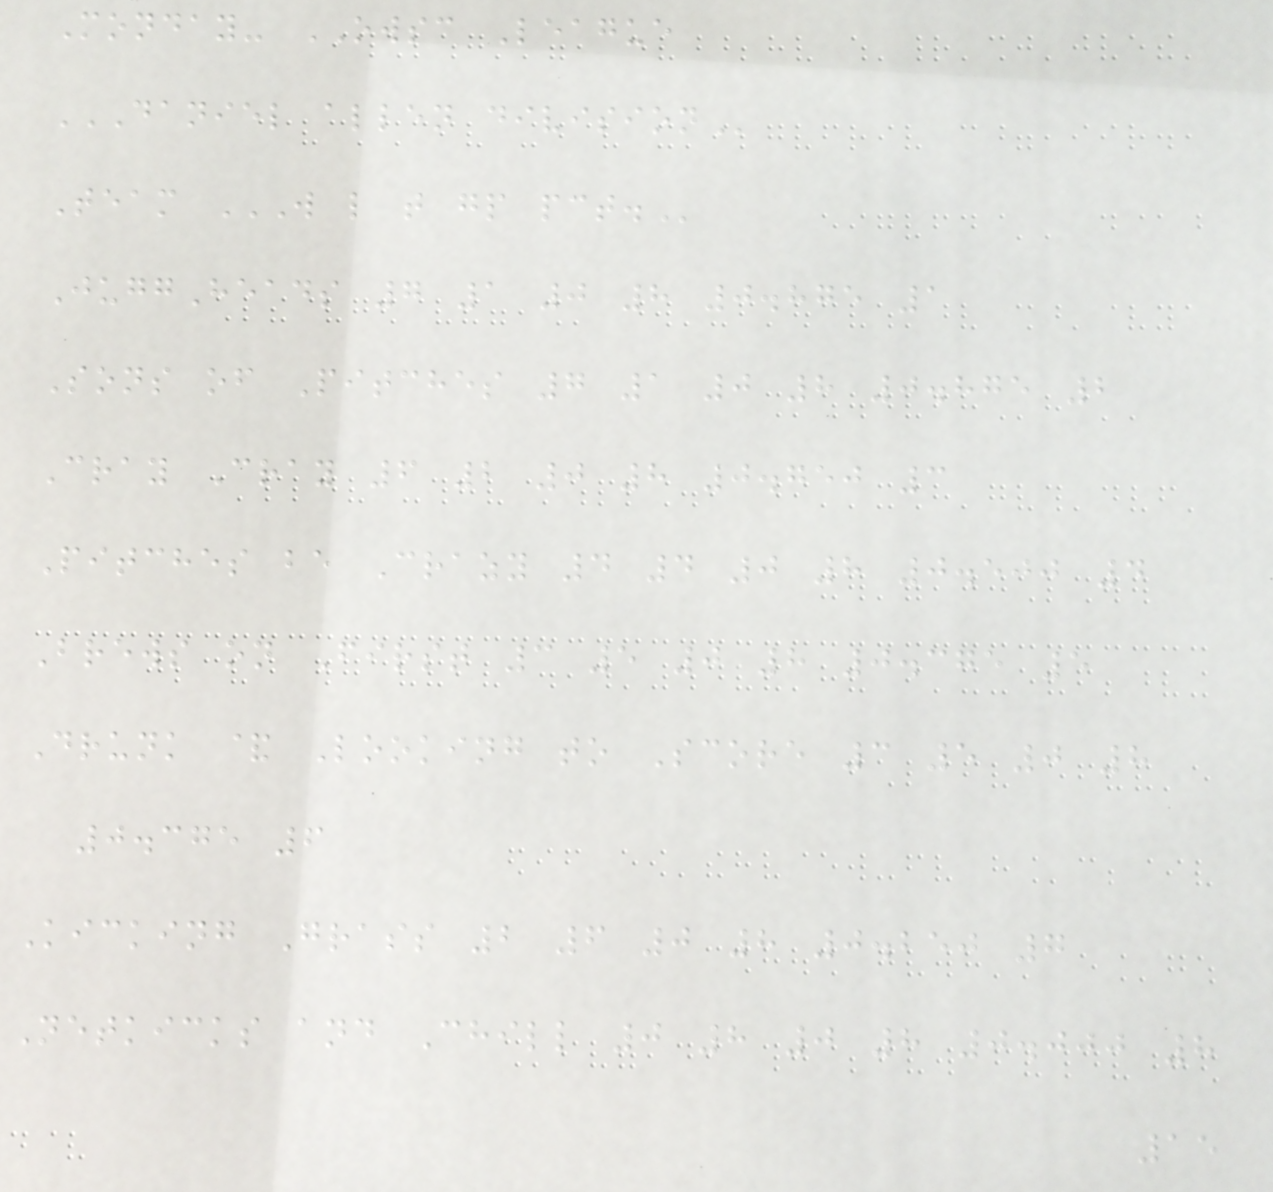Monday- OWSC League
DANIEL ALLEN DIVISION
Team W L T GP PCT.
JuggHeads 7 1 0 8 0.875 1
Sons of Pitches 7 1 0 8 0.875 2
Cray Cray 6 2 0 8 0.750 3
Pitches be Crazy 4 4 0 8 0.500 4
Brews on First 3 5 0 8 0.375 5
Drunk & Looking to Score 3 5 0 8
0.375 6
Kicking Grass 2 6 0 8 0.250 7
Netkicks and Chill 0 8 0 8 0.000 8
15
